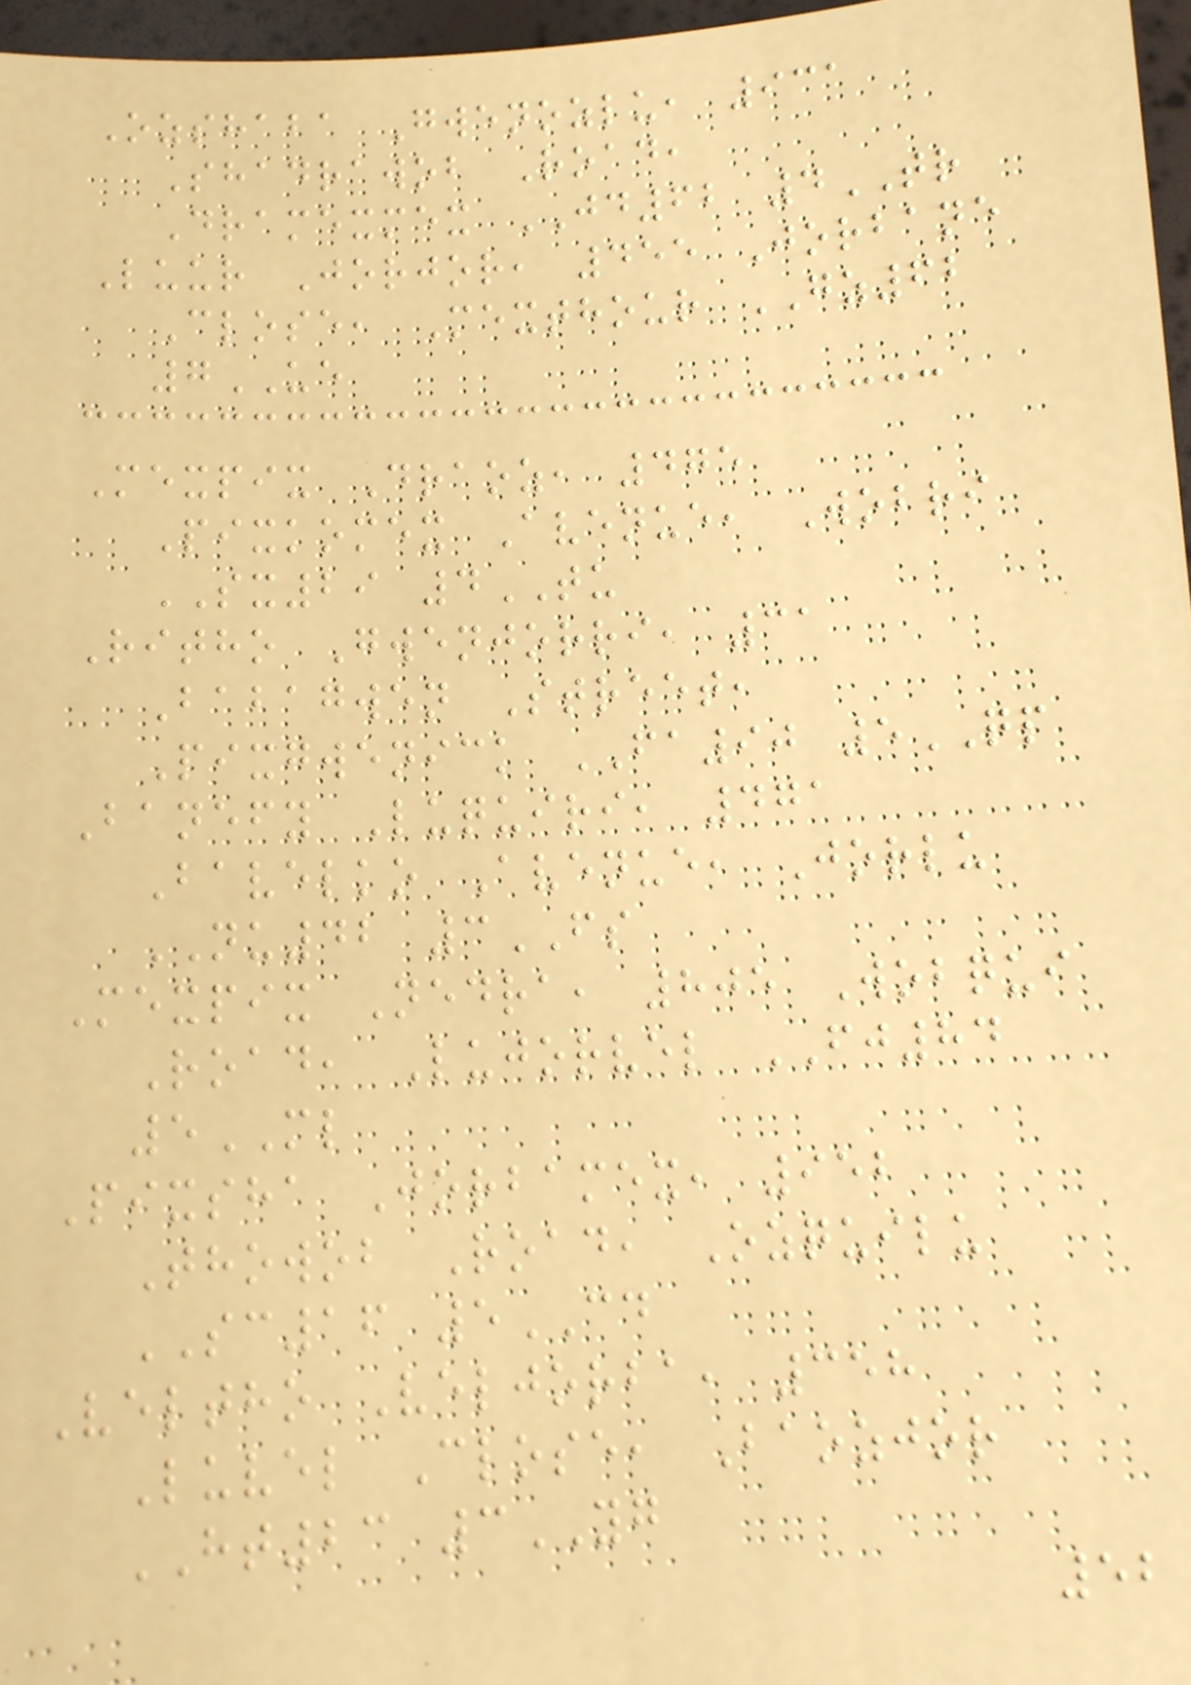Ozshaba Gwenozlu, 931
Shadrawob Road,
Dramexmex JD62 4TR
Luur Jorjor, 455 Jorbane
Close, Mexthour GZ62
7UE
Mexpix Draoz, 475
Pixkomex Avenue, Wobri
SX29 4TU
Ritho Gwenjorri, 31
Babagwen Street,
Pixgwenick FA90 5QP
Banefy Luquiri, 471
Bavelko Avenue, Jorlu
NU42 3FS
Mexpix Nedra, 805 Wobqui
Road, Lujorvel FJ84
5ML
Pixsha Jorbamex, 952
Thowob Road, Ozquilu
SC16 5CD
Veltho Veljorba, 358
Luvel Close, Baozjor
HT23 3YG
52
